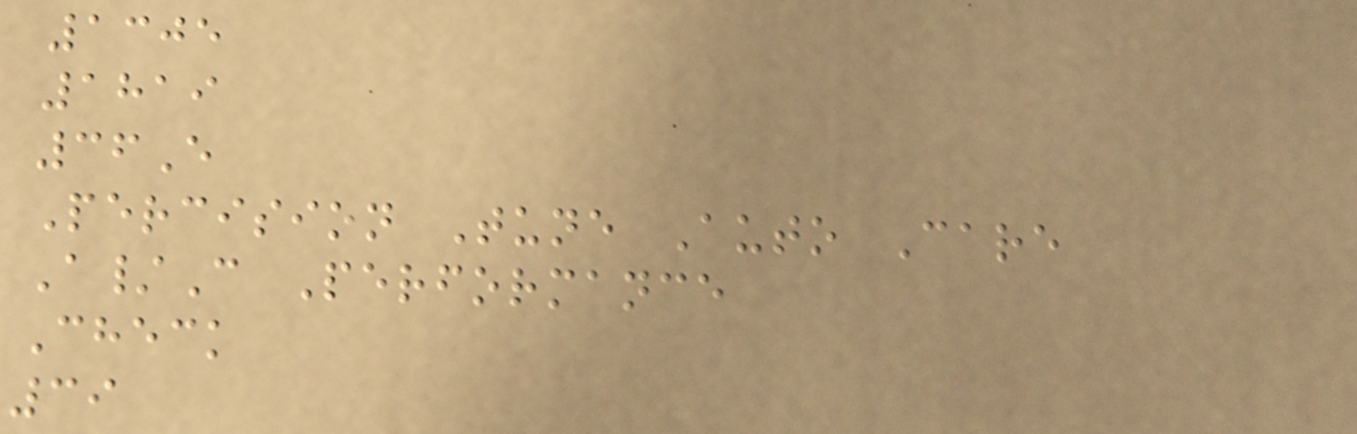1305
1819
36E
Percision Tune Auto Care
A/C Performance
Check
39
